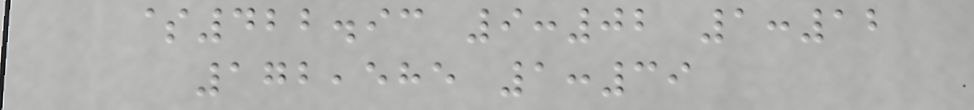$422.93 9:02 1:12
172,585 1:39
